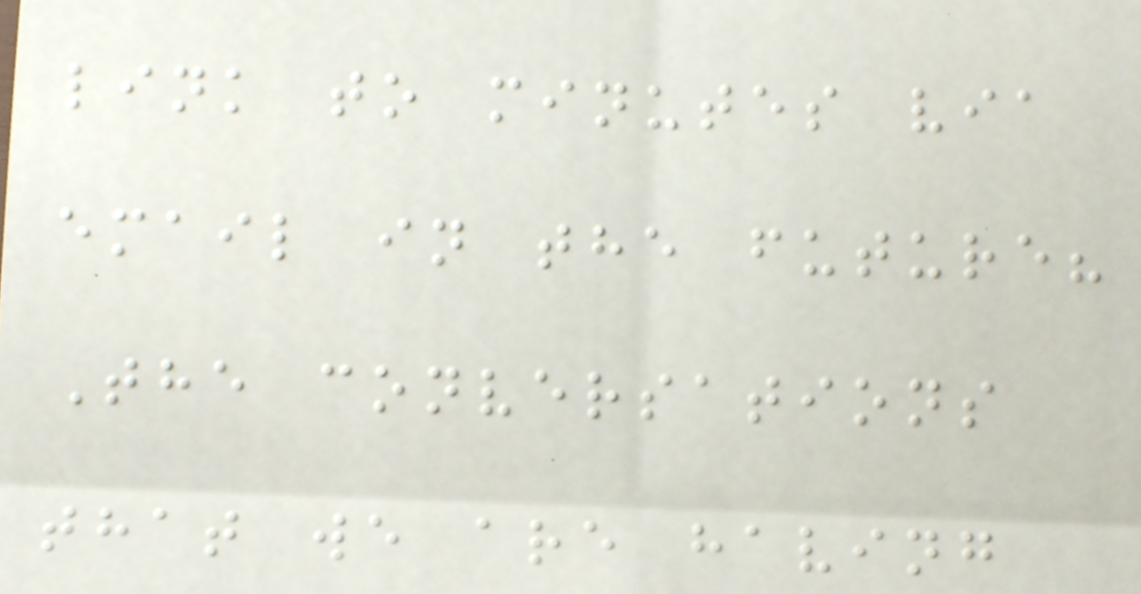link to minutes via
email in the future?
The conversations
that we are having
